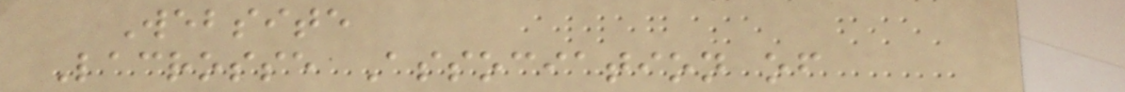Website
Lacrosse Association of
